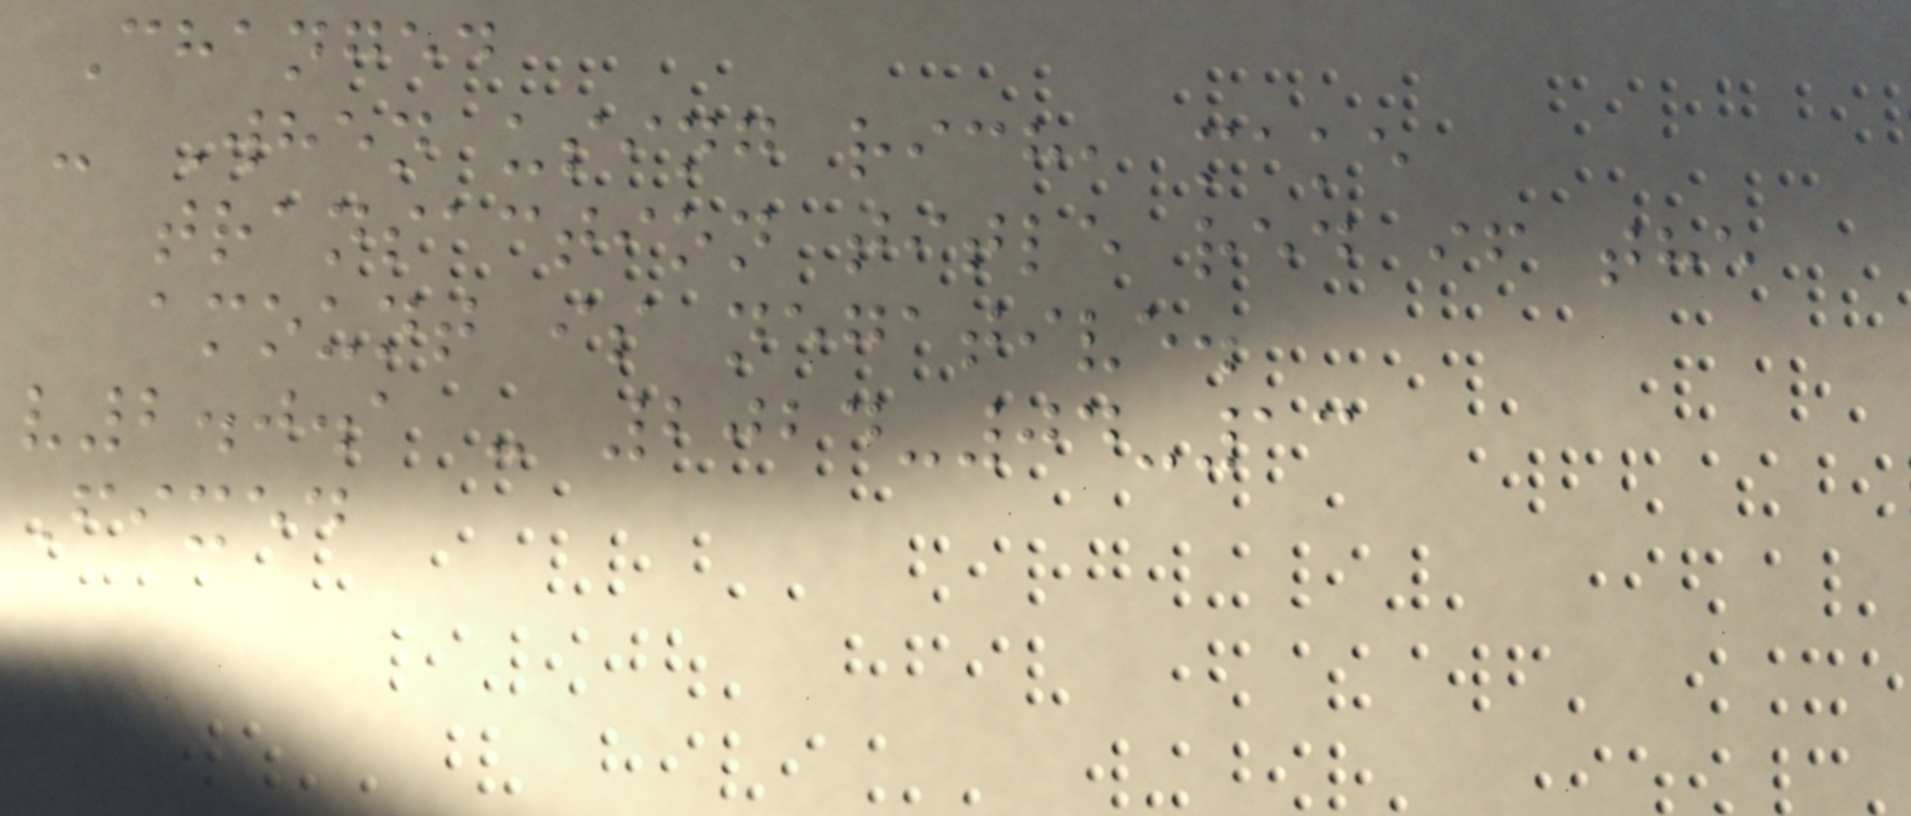Changed
- When using rich, make
transaction title red if the
amount is negative.
v2.0.1 - 2024-04-13
Fixed
